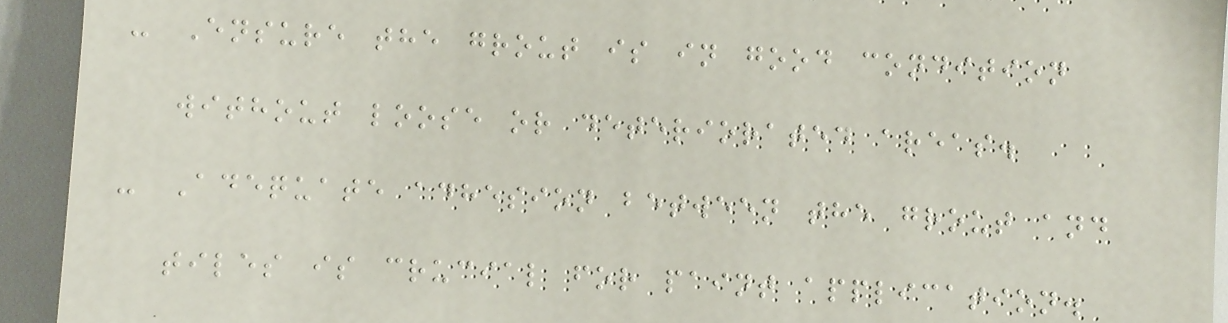- Ensure the grout is in good condition
without loose or deteriorated areas.
- Adequate adhesion between the grout and
tiles is crucial for paint application.
